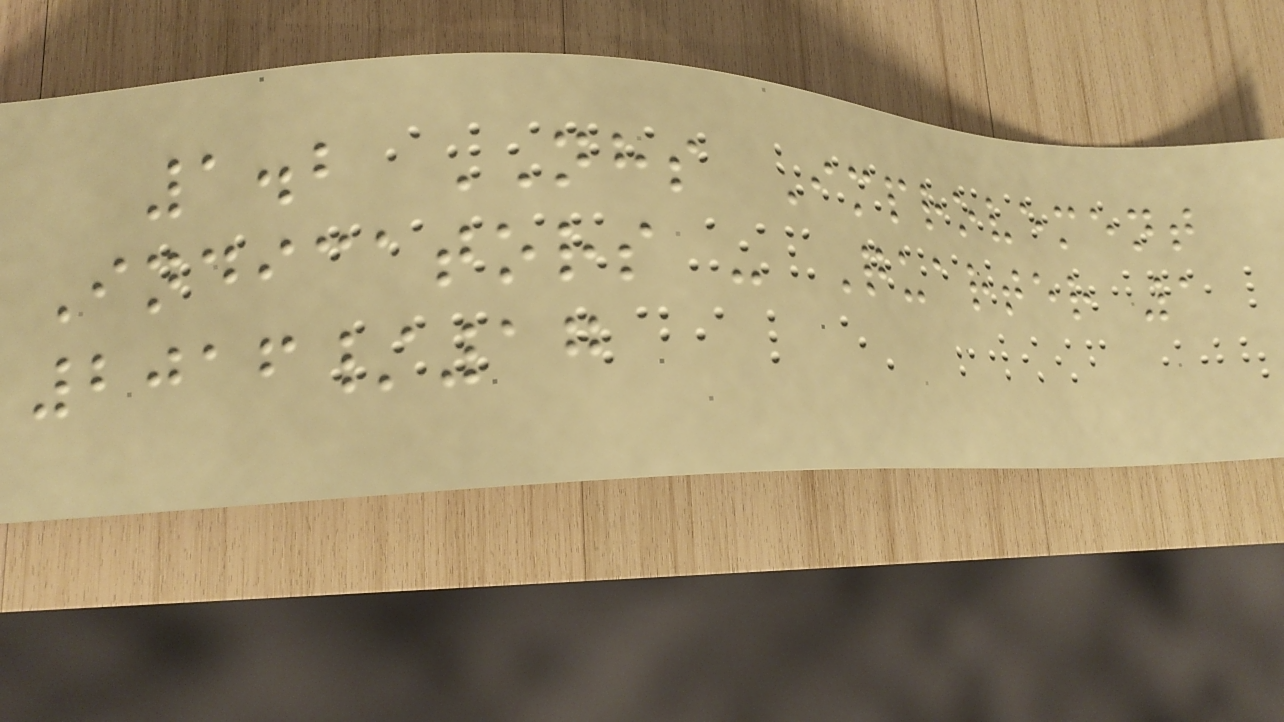1.2 NHS Improvement
Indicators - Quarter 1
2016/17
